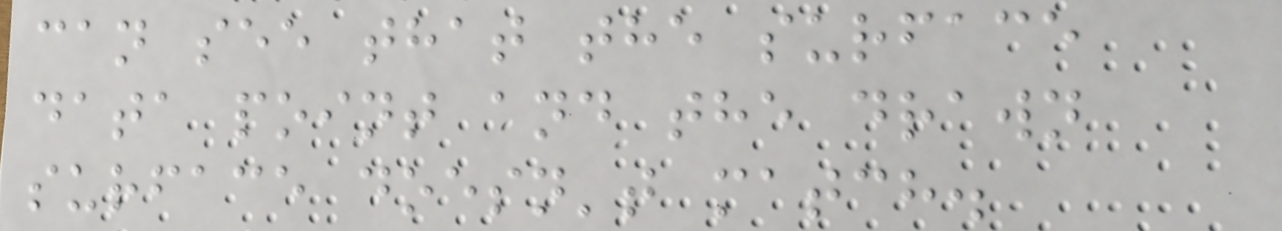can see that the surface
data point and the drawn
surface doesn't match.
